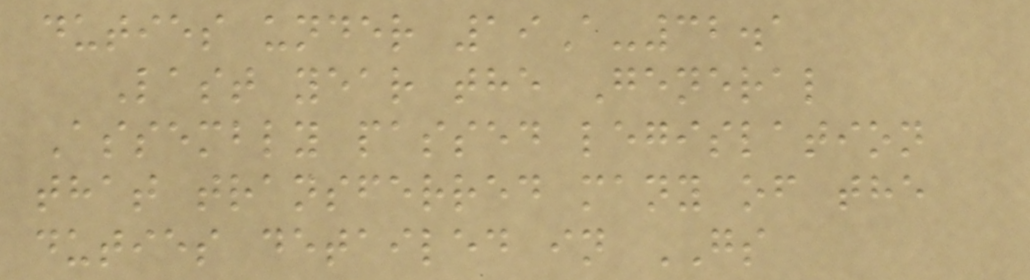duties under 19A-32.1
Last year the General
Assembly passed legislation
that transferred many of the
duties detailed in GS
